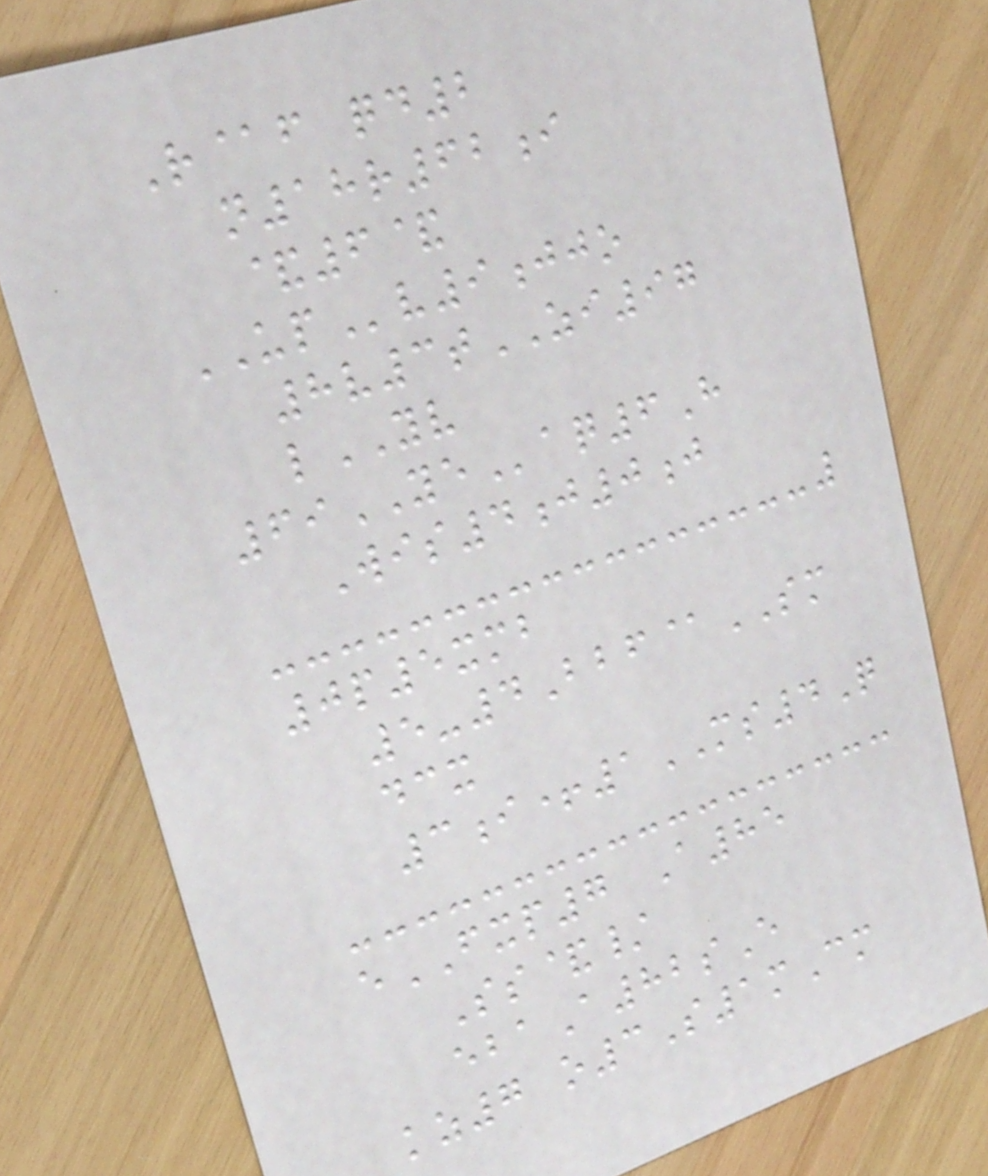R@f qd2
n18r62i
&6&
UPv9jjo
8v3tZI97
lYV
69YEaq6H
Wis4j0j
0p5xmb
5-4Bbf@SM
dcx
3i+1MS4Q
eFXP7 A85
Ss&/
ebaA82sE
kz7 o3S1mCm
